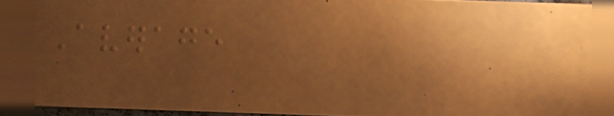Average
